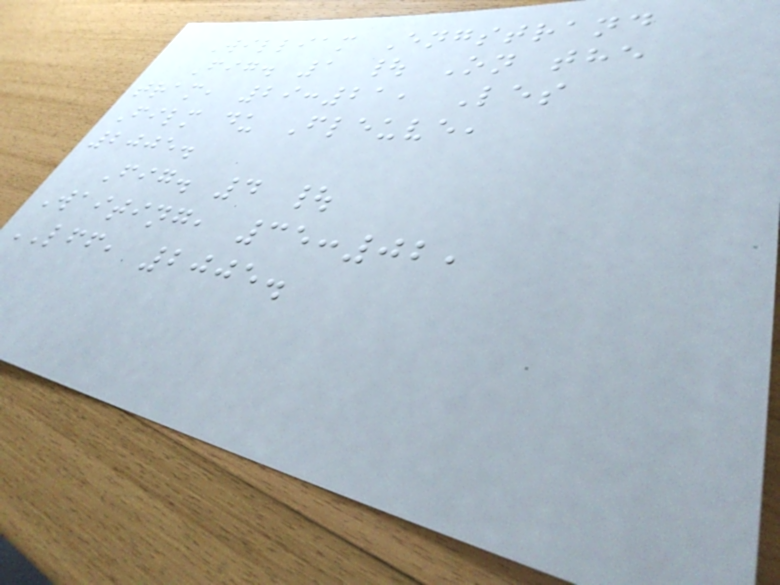William Engstrand
Fig. 1 | On the
tram, 29:21, Les
Film du Fleuve,
2005.
Fig. 4 |
Waiting, 35:02,
LFF, 2005.
